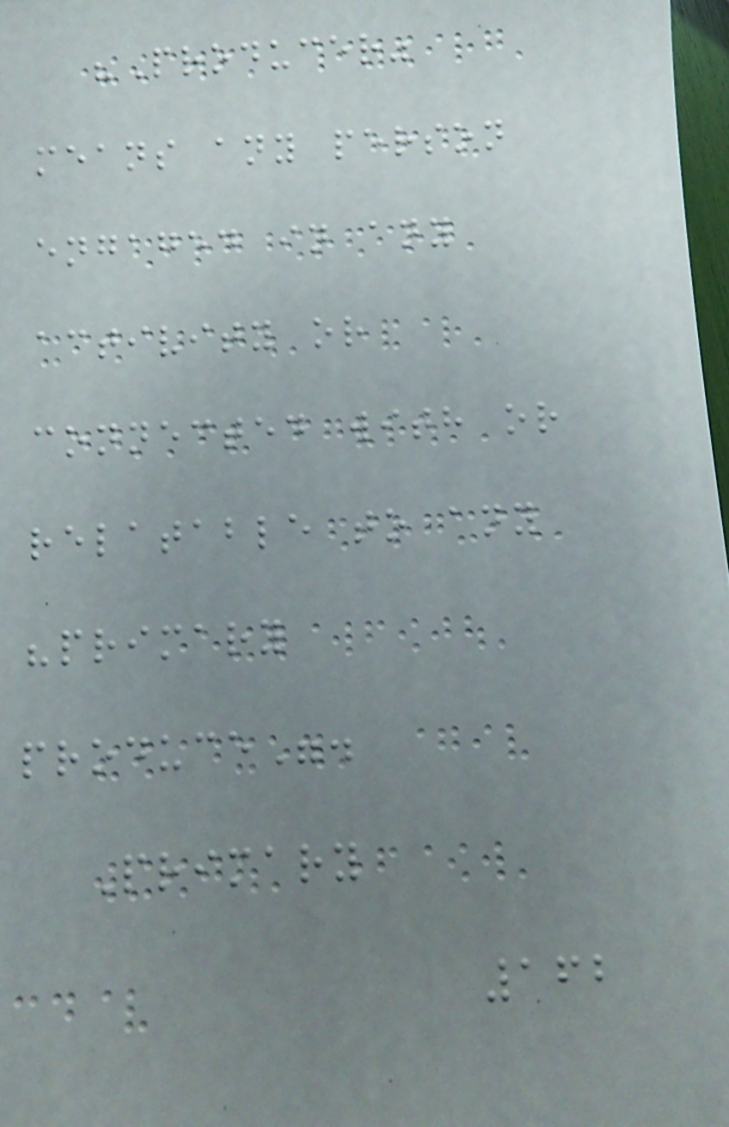"Producer"
means any person
engaged in any
activity or
connected with or
relatable to any
"primary
produce".
Primary
162
